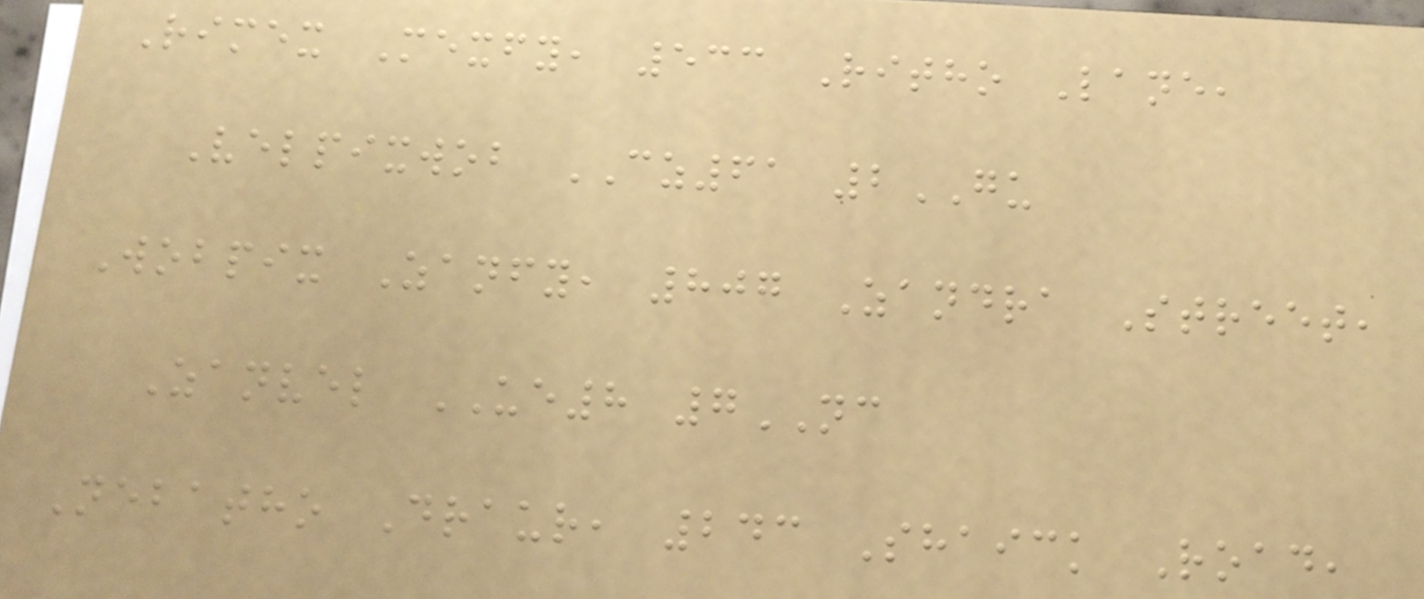Rimex Mexfy, 533 Ritho Lane,
Velpixwob CZ61 2GU
Wobpix Zanfy, 807 Zandra Street,
Zanvel UE8 7NC
Nebatho Draur, 243 Shaick Road,
